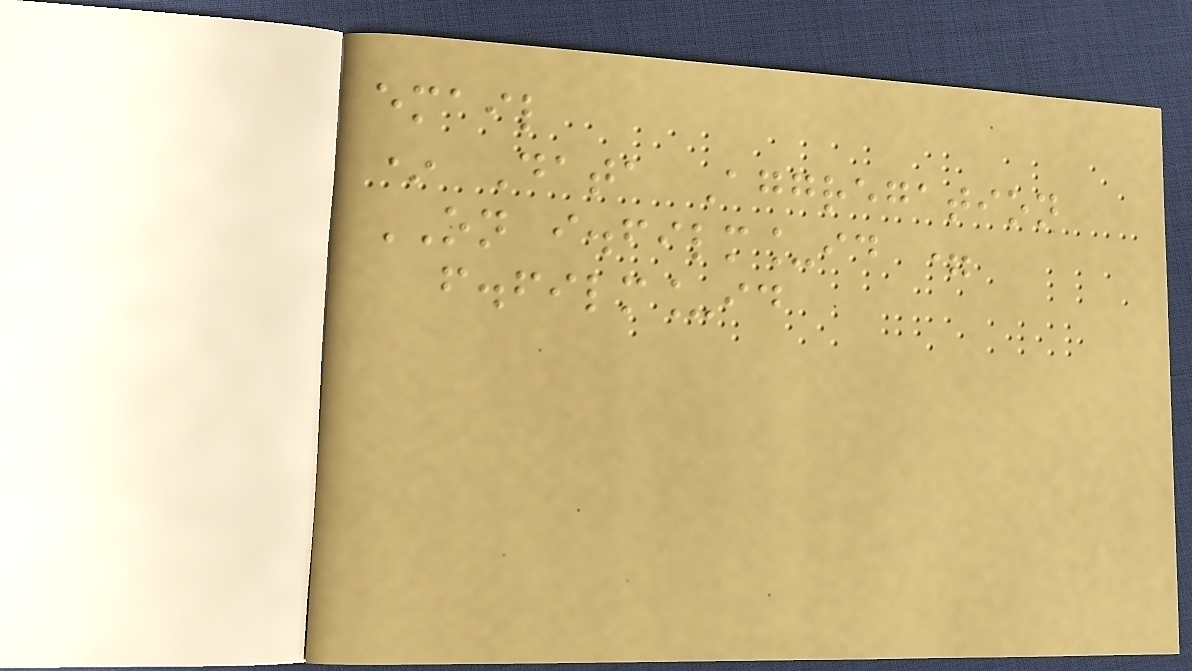email
* Data Aggregation
ON i.film_id =
f.film_id
